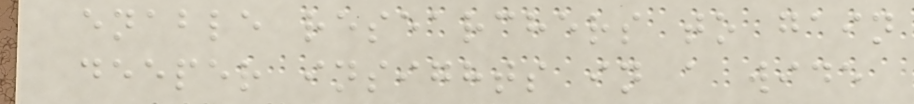enable researchers to gain
deeper insights in a wide
